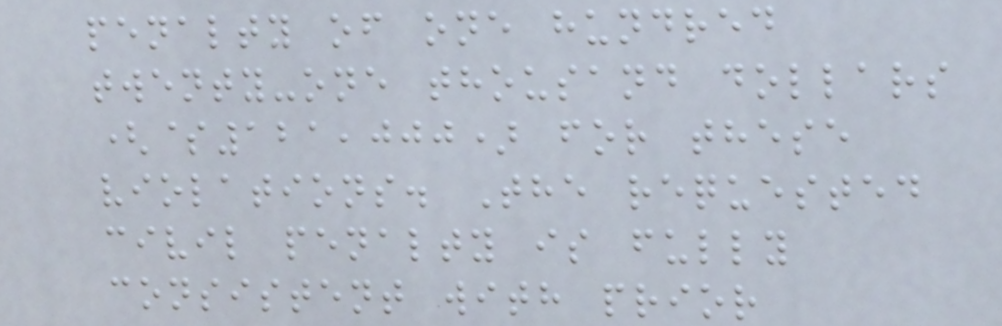penalty of one hundred
twenty-one thousand dollars
($121,000) for these
violations. The requested
civil penalty is fully
consistent with prior
